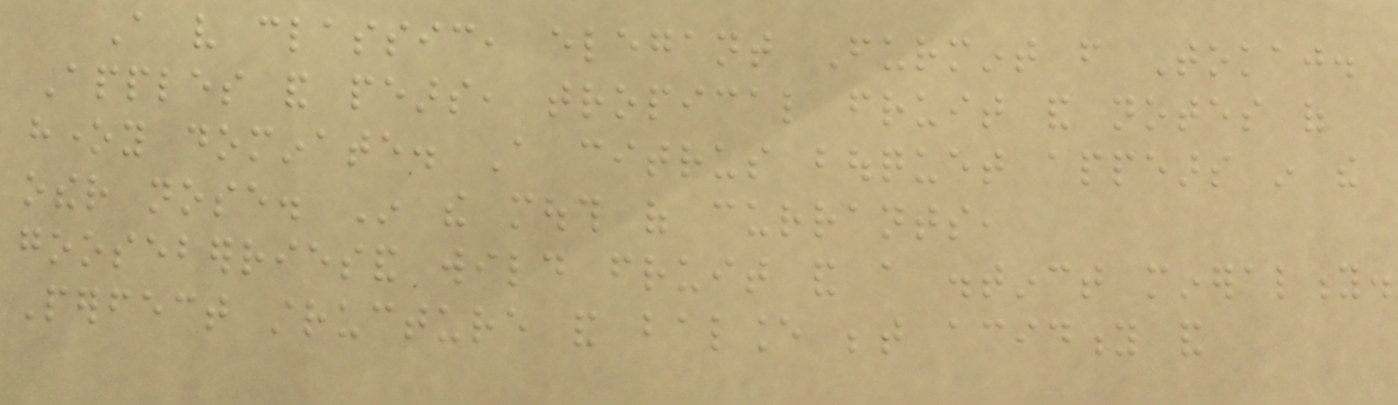A very classic, elegant Furmint from Tokaj.
Apples and pears, tropical fruit and notes of
honey dominate. A citrus bouquet appears in the
other nose. In the mouth of currants,
gooseberriesand wild fruit and a distinct minerality.
Perfect structure and balance between acidity and
